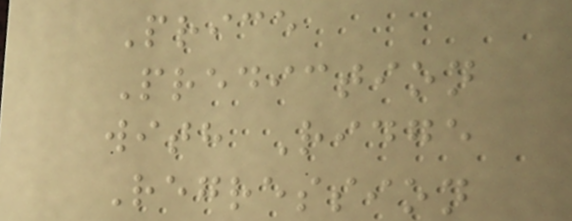Price
Prediction
with Ridge
Regression
